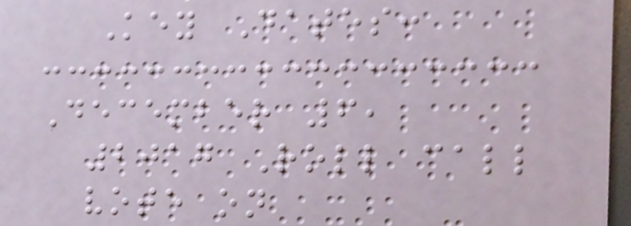Key Dates:
December 6,
2017 Roll call
vote on
